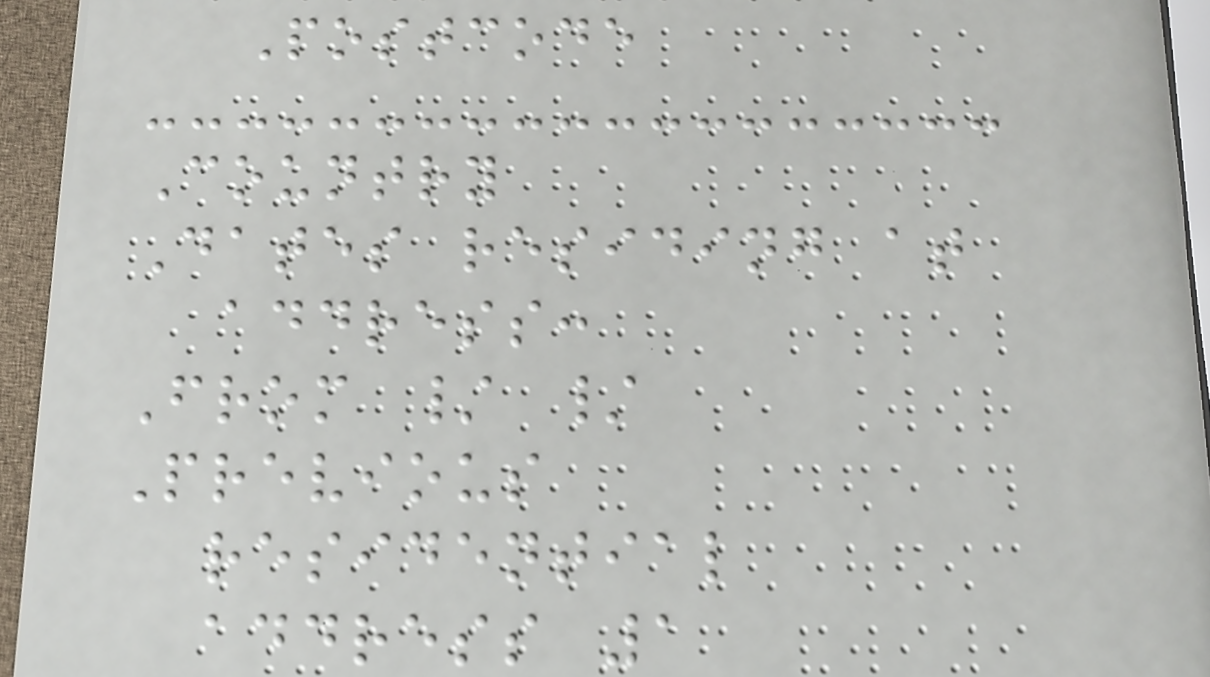Postcode
Country
Dates residing at
address:
From / /
Previous
residential
address 1
